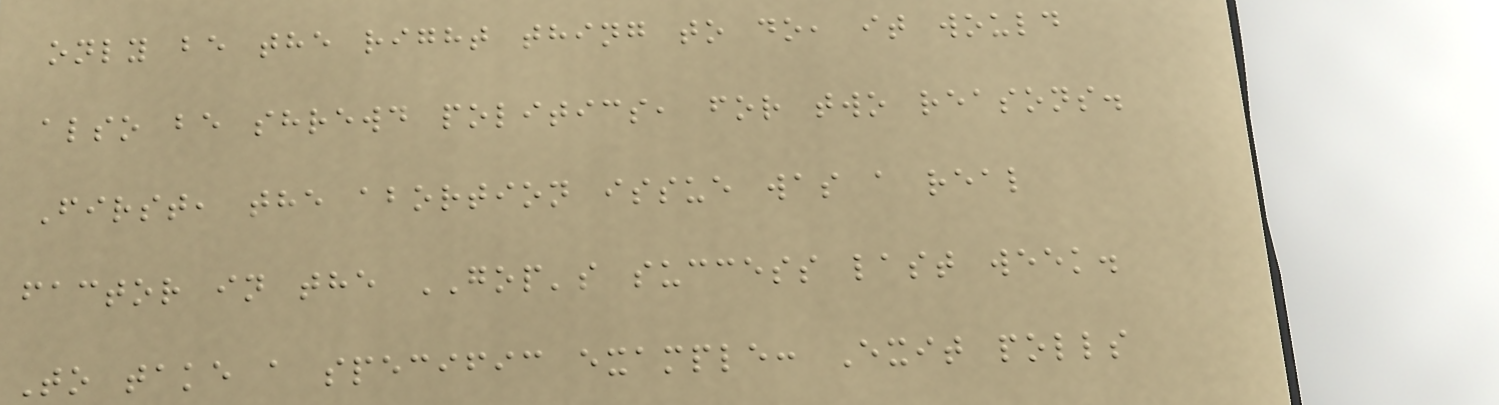only be the right thing to do, it would
also be shrewd politics, for two reasons.
First, the abortion issue was a real
factor in the GOP's success last week.
To take a specific example: Exit polls
